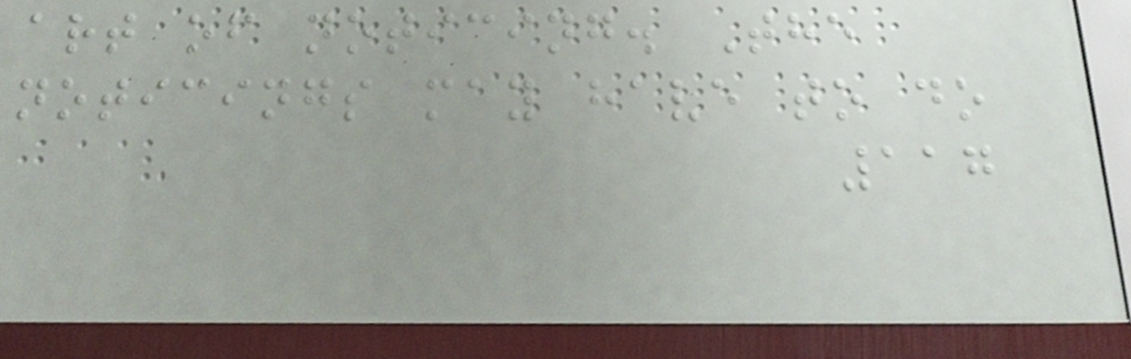art of noticing. The
noticings may have to do
117
